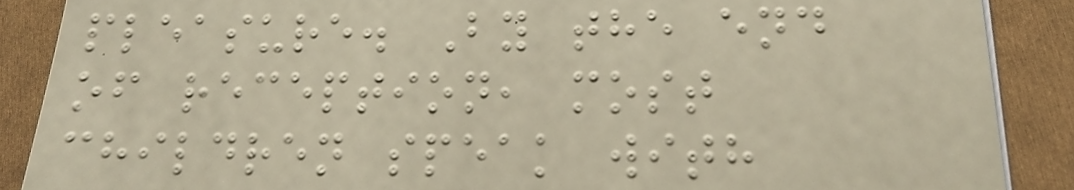pleasure. By the end
of reception, most
children speak with
